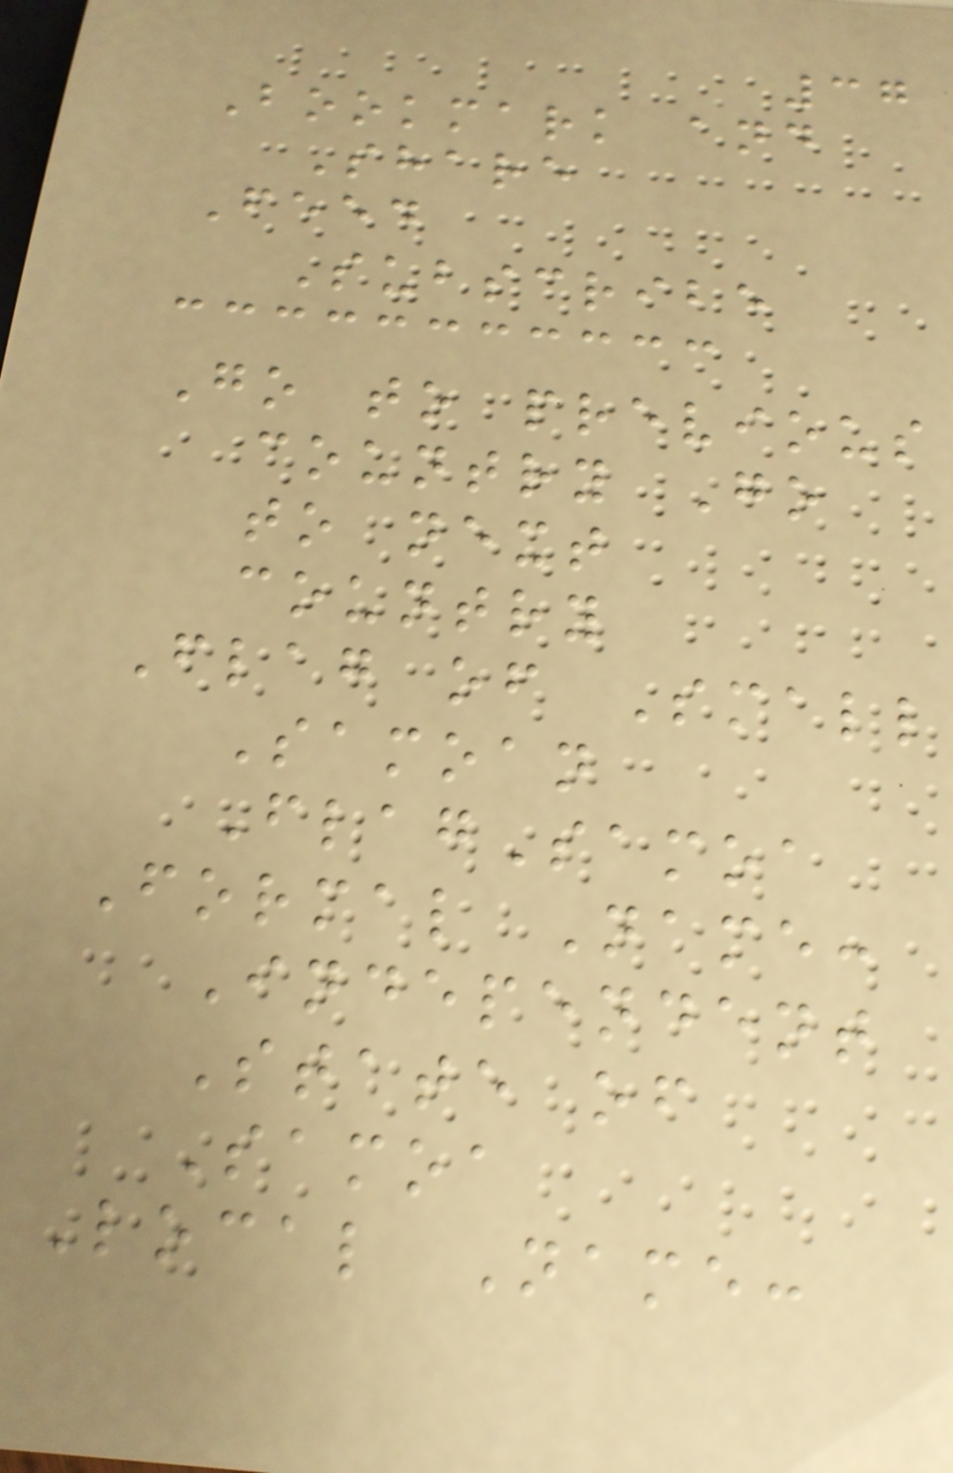37
Bookmark and
Share
Feed
Subscribe
Go to previous
country Go
to next
country
Flag of Small
Samoan
FlagSamoa
Formal Name:
Independent
State of
Samoa
Local Name:
